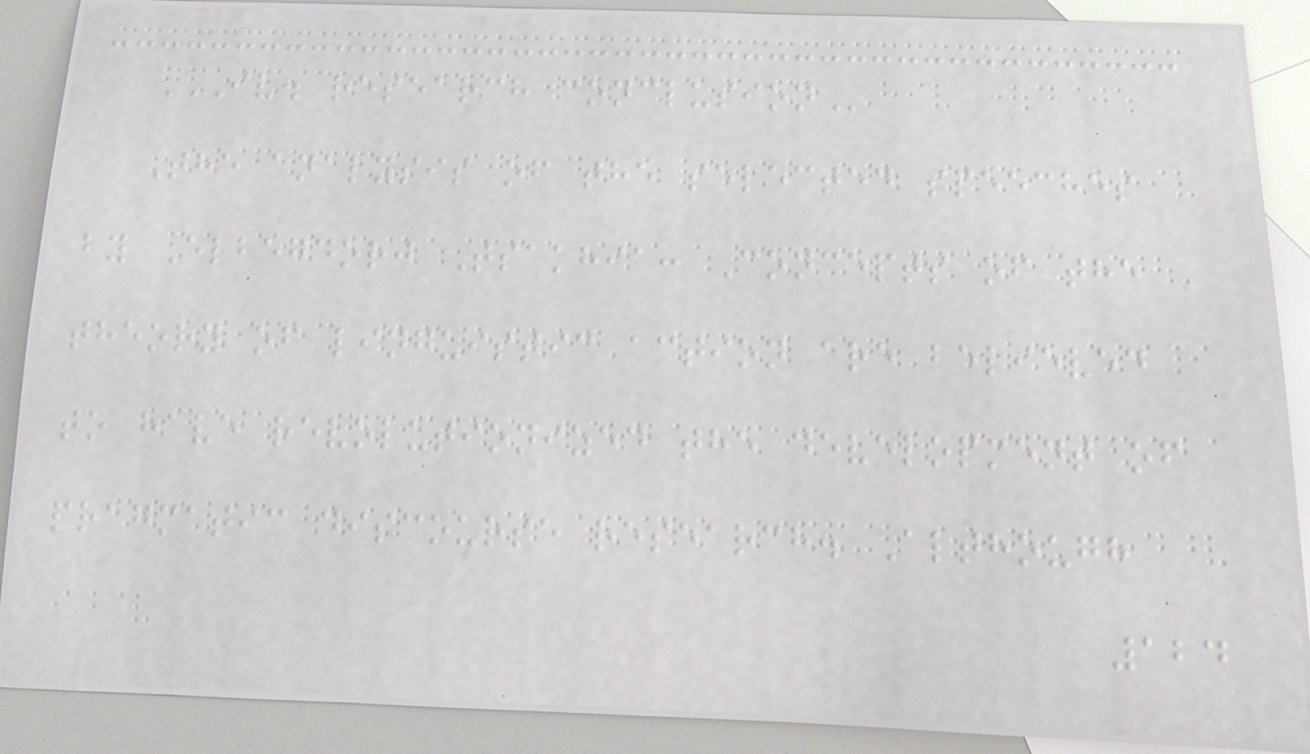IV. RESEARCH CONCLUSION
The analysis of the selected speeches
by Elbegdorj Tsakhia: Concepts of the
theory of linguistic action are believed
to have revolutionized the development of
pragmatic discourse research. Although
124
